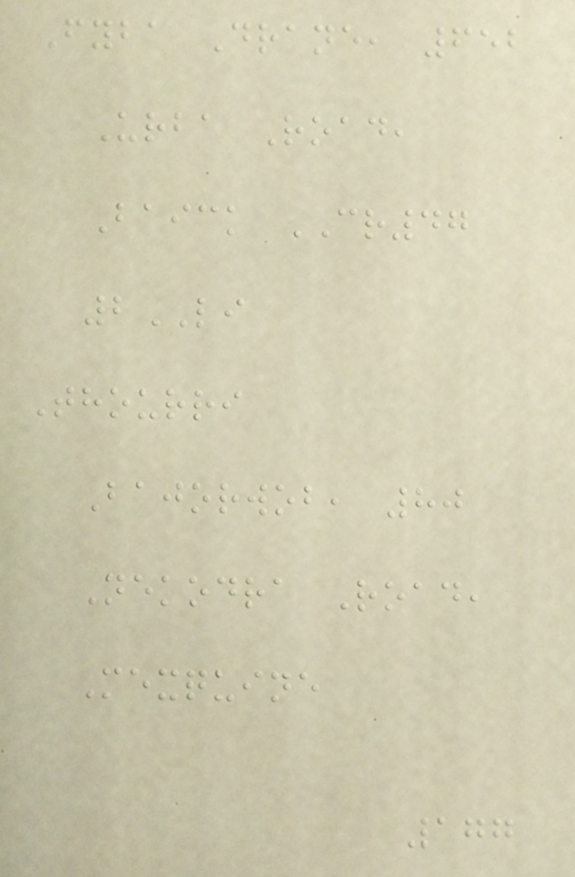Fyba Drane, 652
Urba Road,
Baick CR47
2LI
Thourri
Bajorwob, 80
Nekodra Road,
Mexquine
177
